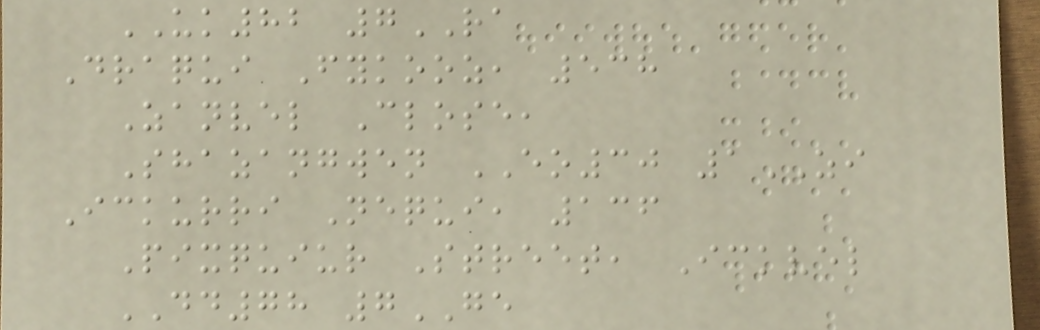UK82 7RA
Draqui Fykooz, 538
Zanvel Close,
Shazangwen EO30 1ZI
Ickurri Nequi, 136
Pixquiur Street, Ickvel
DD78 7GE
